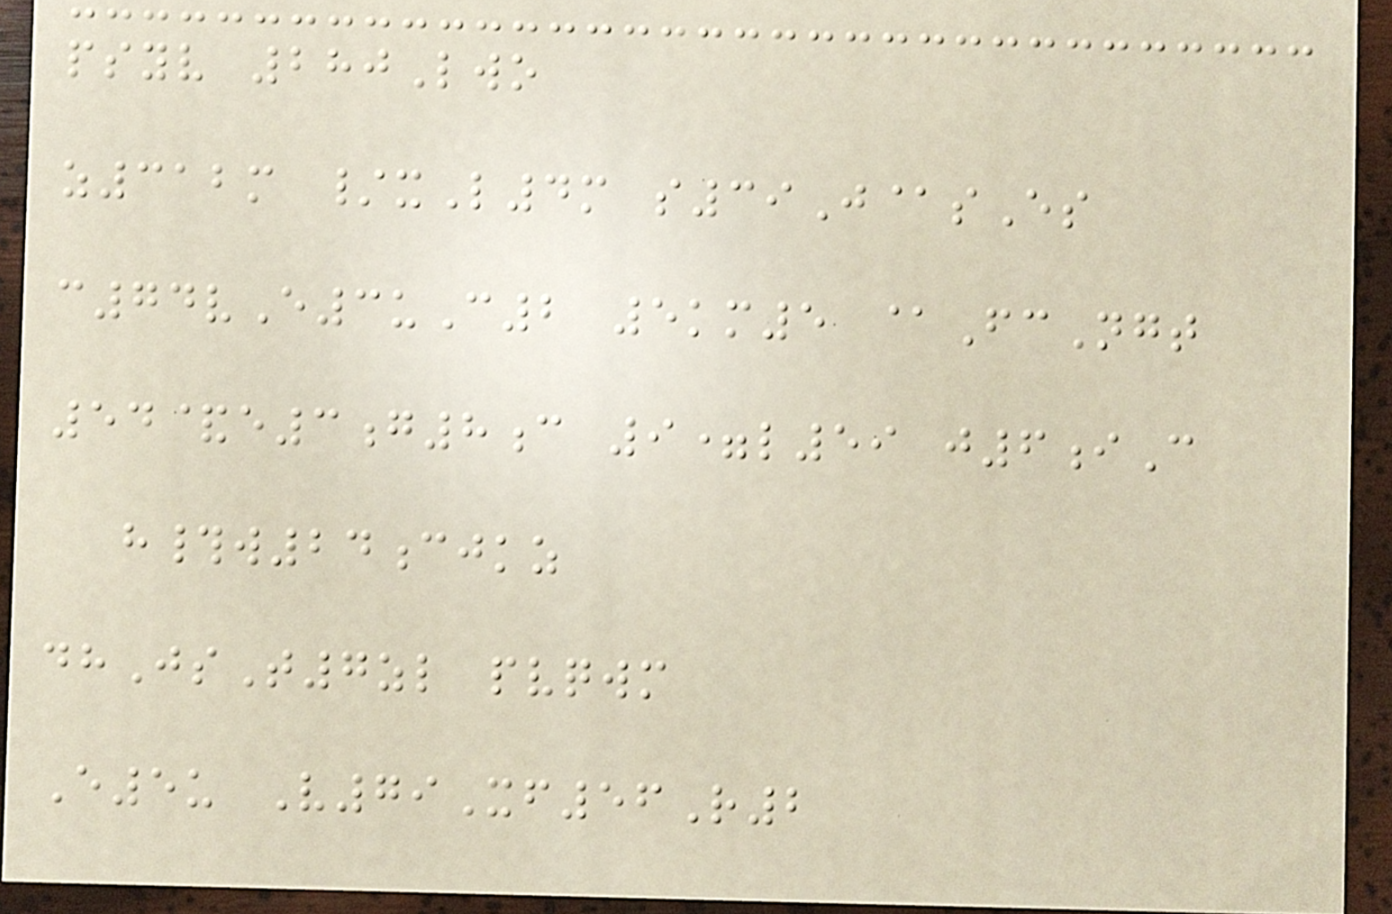psyv 280Lwo
z312m /xL4m s39J@sEs
c74vE3uC2 5km5 @FcNgt
54&e3g8c 9=l59 j6iC
h#w24cjkz
dhJsT7zl pvqwm
E5u V79Xf56R2
